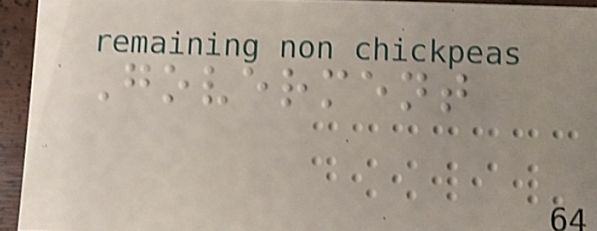Goverment
